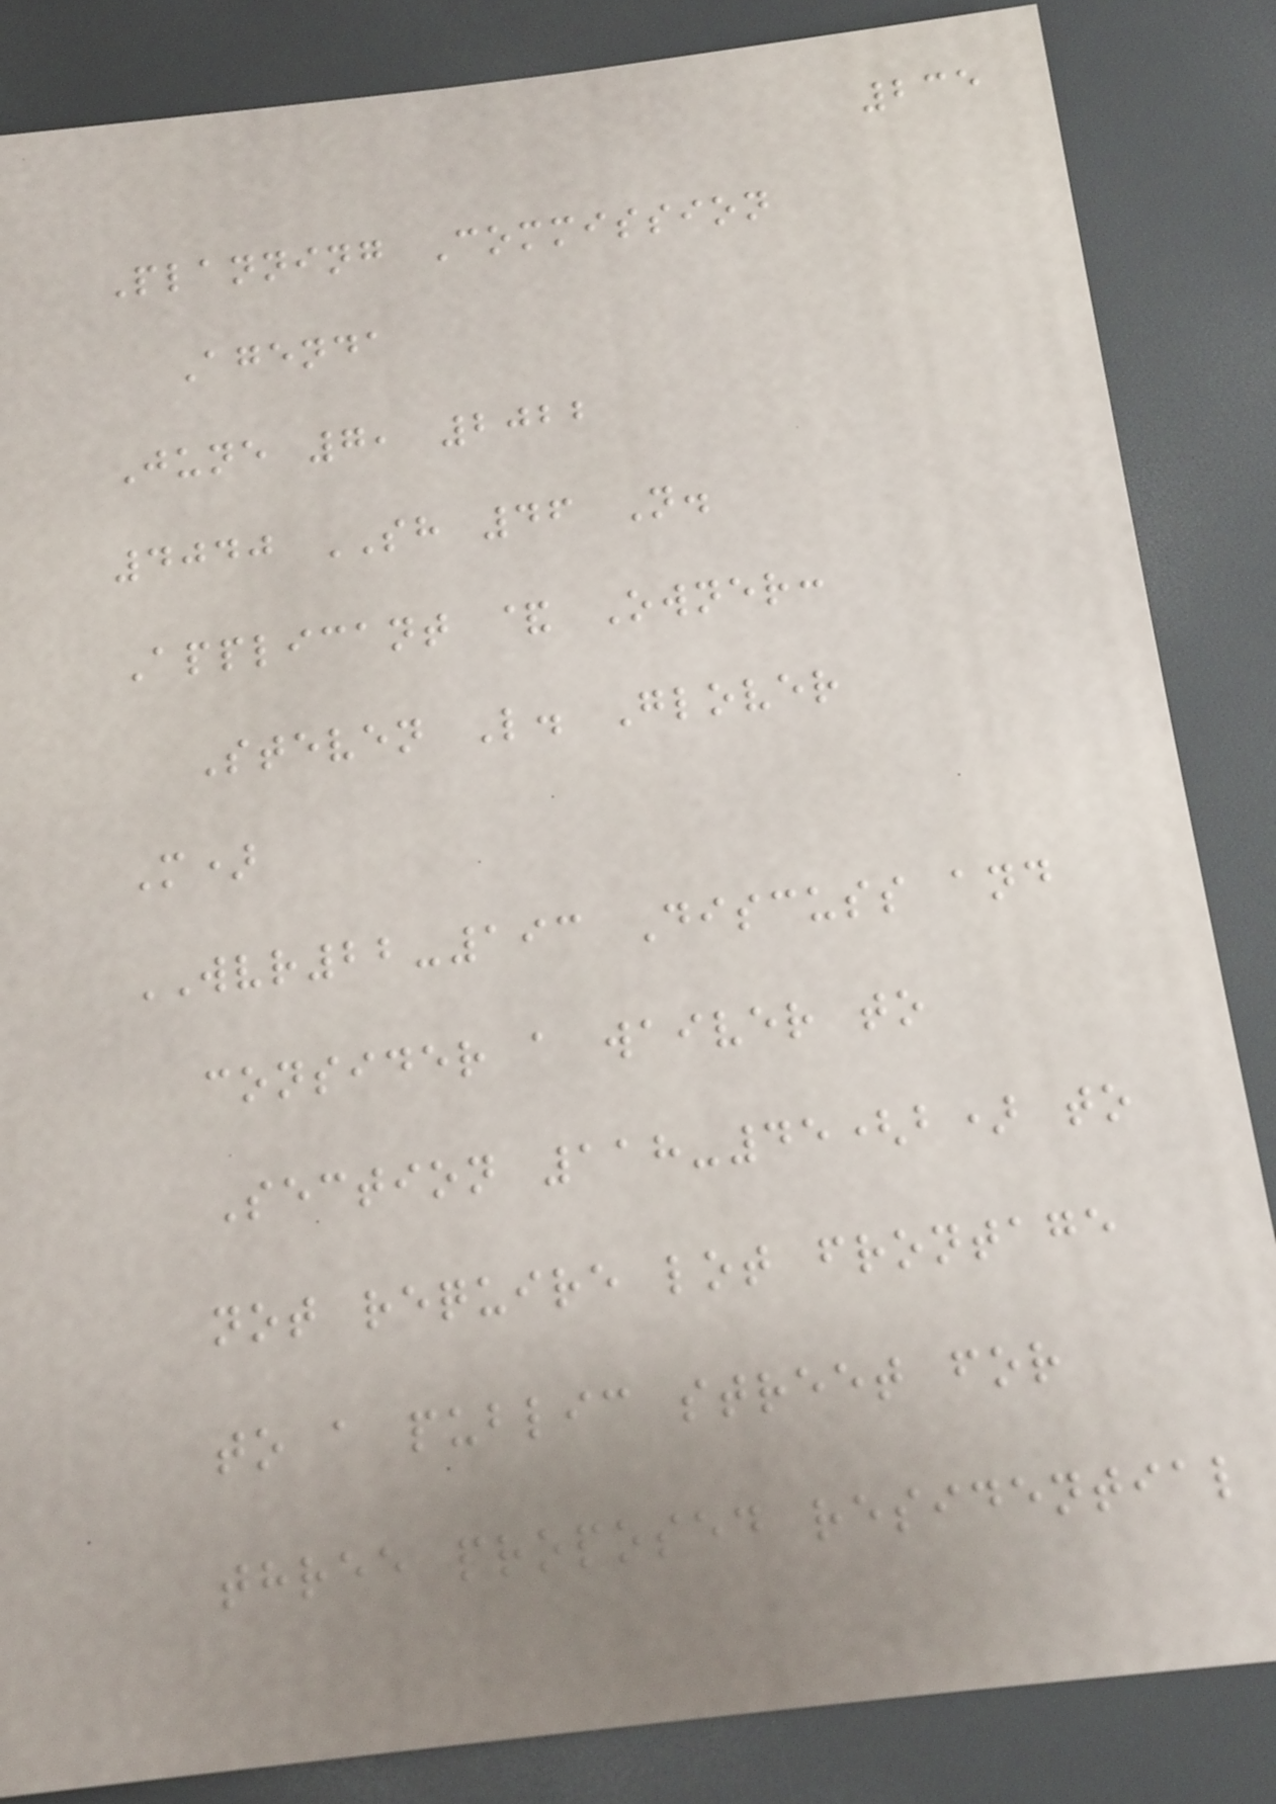235
Planning Commission
Agenda
June 7, 2022
4040 SH 46 N.
Applicant & Owner:
Steven L. Glover
M)
WVR22-193 Discuss and
consider a waiver to
Section 118-45(b) to
not require lot frontage
to a public street for
three proposed residential
